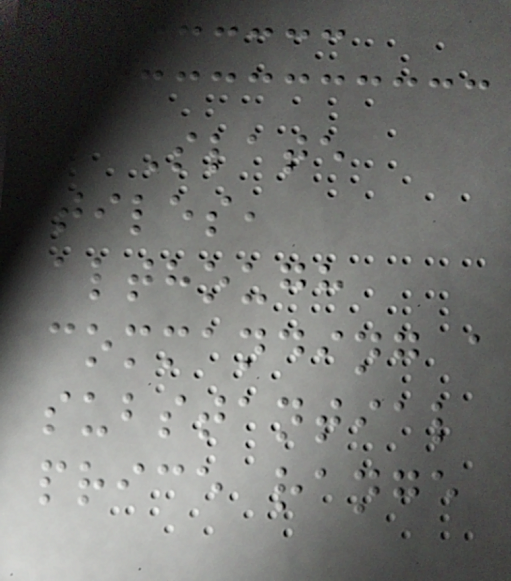Slate
tiles,
although
commanding a
substantial
price range
